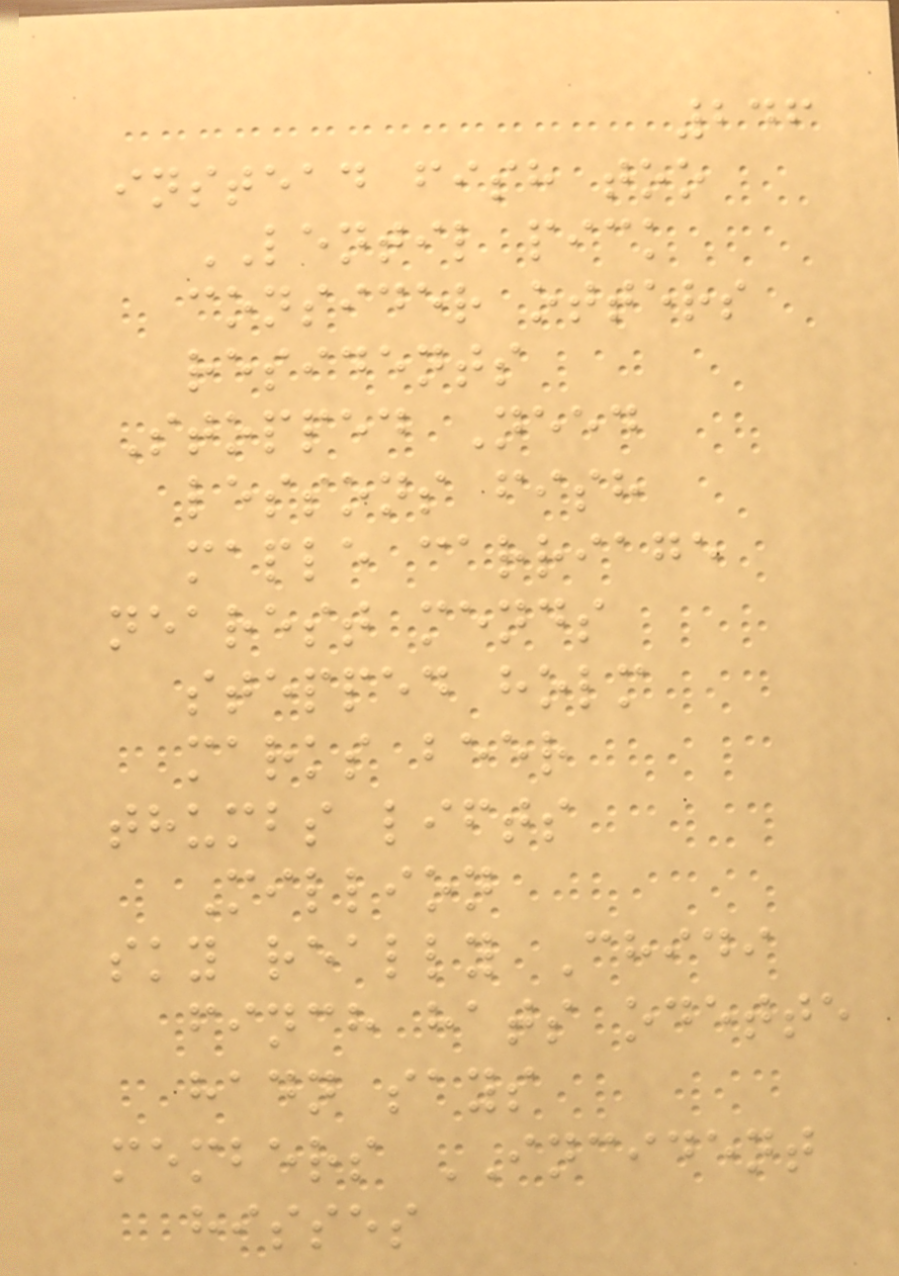246
instead fish too
LENTIL pick
consider otters
residents
Stopped Need
lessons fish
maple carriage
nearest mends
stepped holm
marks beer
thumbs lifts
Million
sky really Chidi
finch hats odette
hadn says
members INCIDENT
hisses
